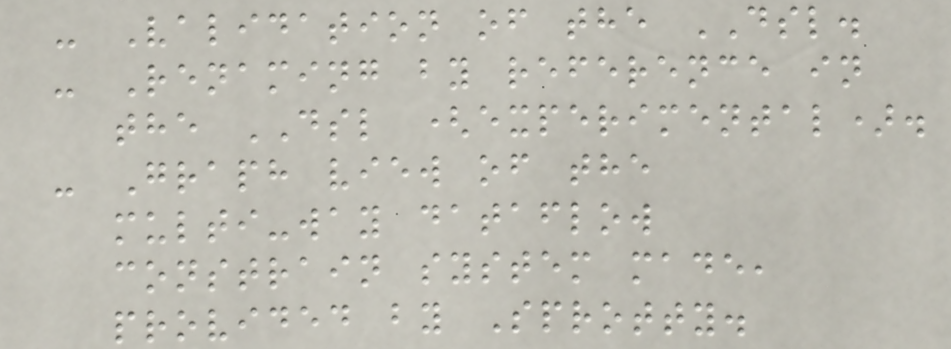- Validation of the DSL.
- Renaming by reference in
the DSL (experimental).
- Graph view of the
multi-way dataflow
constrain system made,
provided by Sprotty.
